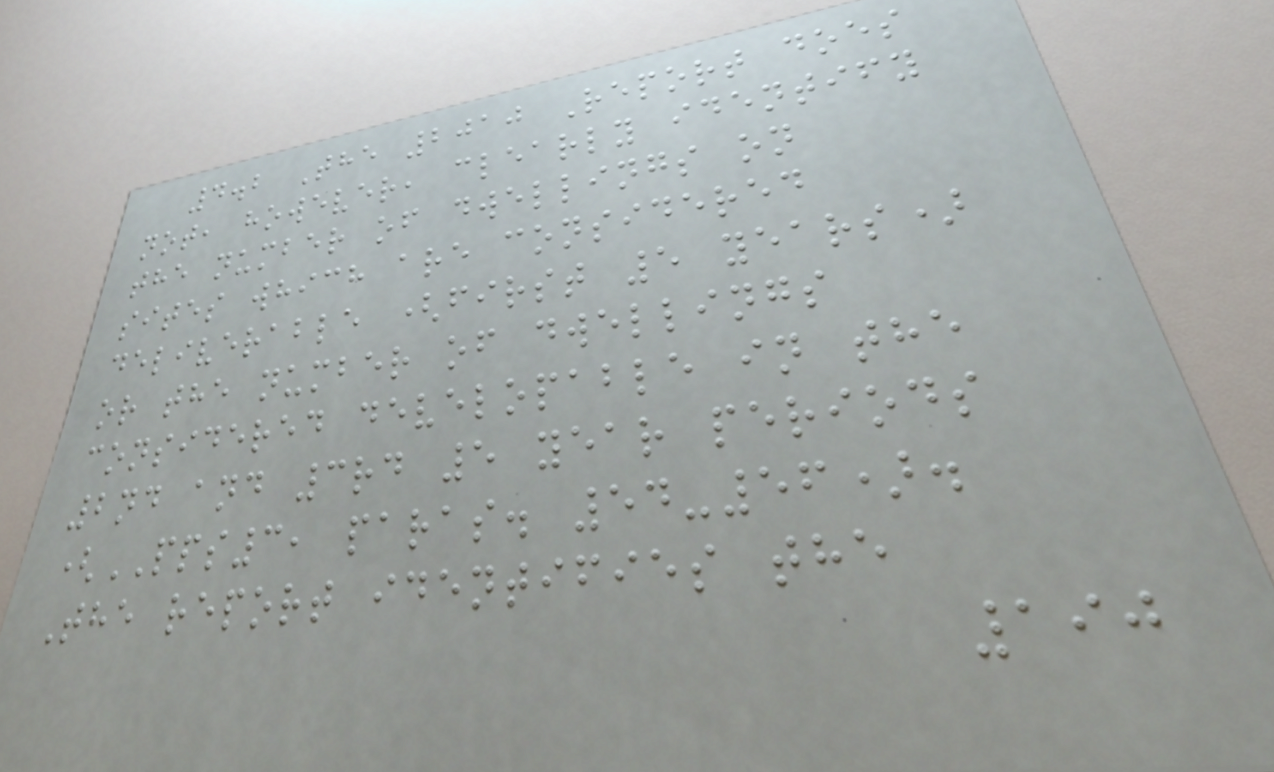4.2 The 2010 Report does
not, however, clearly identify
the number of dwellings on
sites which are considered
deliverable (first 5 years)
or the number of dwellings
considered developable in the
2nd and 3rd 5 year periods
(PPS3, paras. 54-56).
The report identifies the
190
